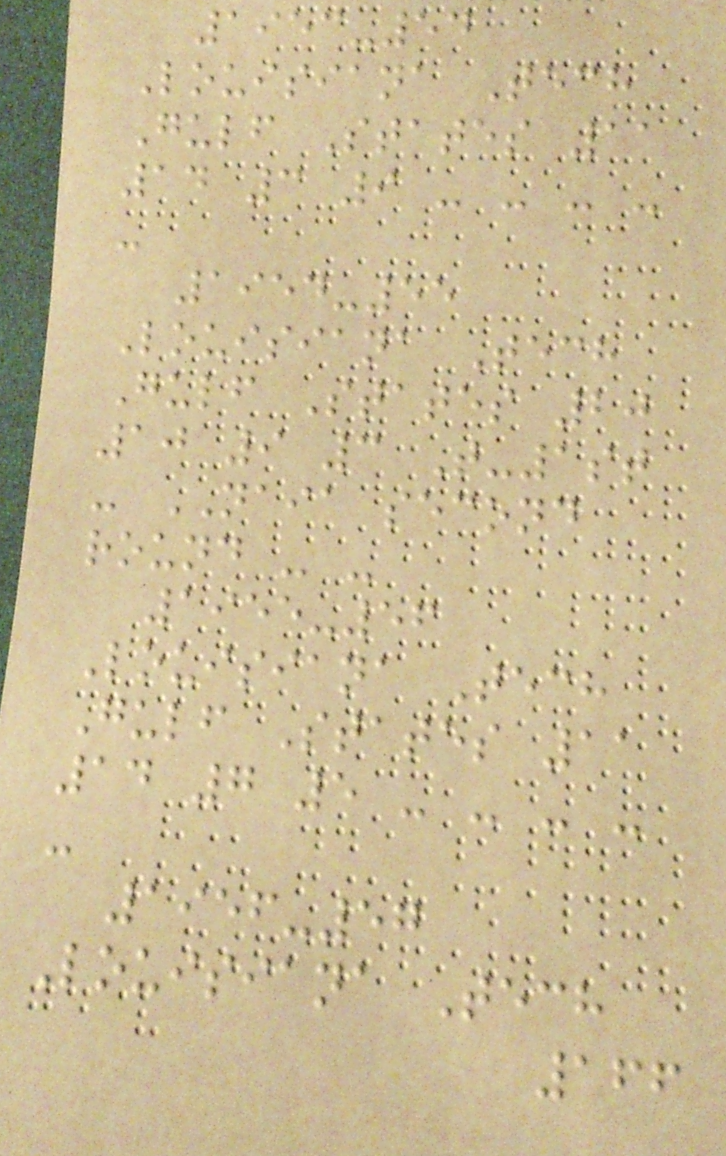1953-54
Louisiana Tech
Gulf States 11
14 3 9 - - - -
-
1954-55
Louisiana Tech
Gulf States 20
10 9 3 T-1st
- NAIA second
round - -
1955-56
Louisiana Tech
Gulf States 11
14 7 5 - - - -
-
1956-57
Louisiana Tech
166
